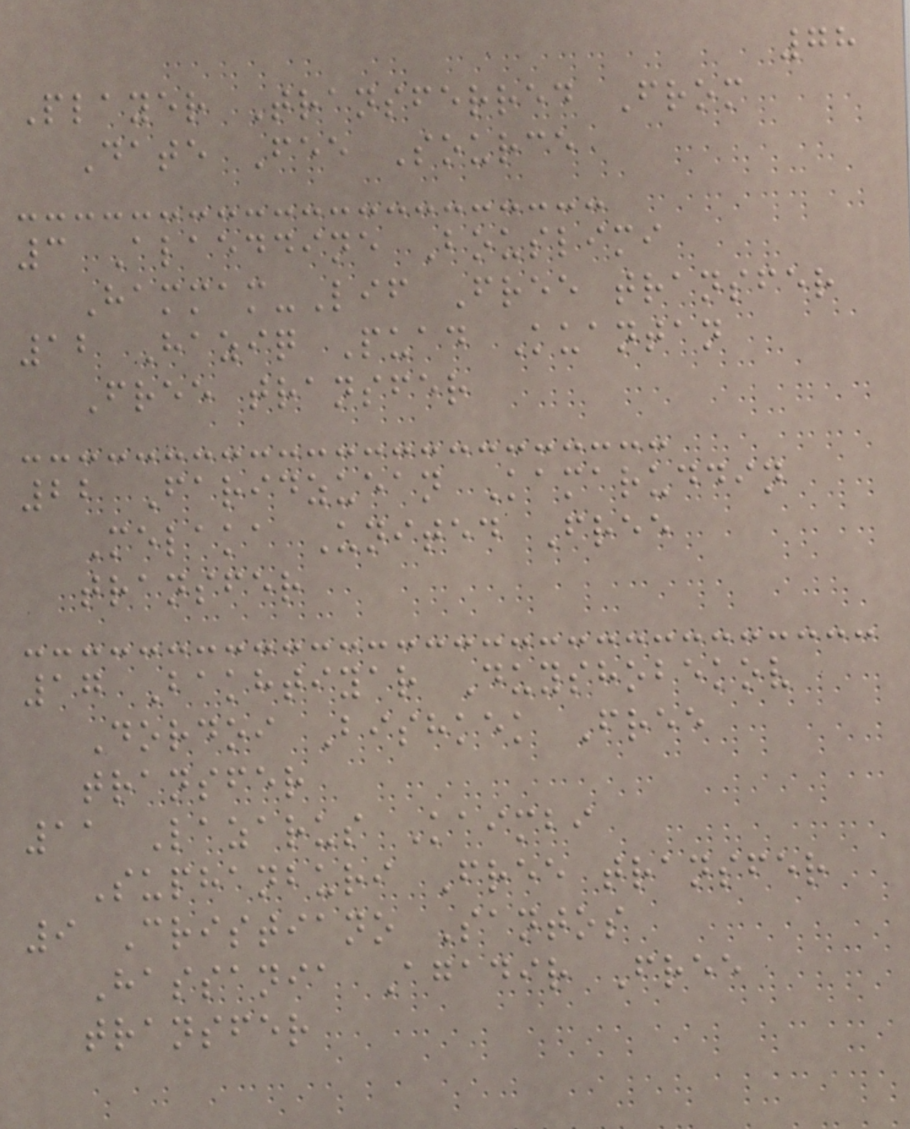78
Player Transferred From
Date Fee Source
3 Alaeddine Bouslimi
Hammam-Lif Free transfer
12 Haziq Puad Kuantan
Free transfer
22 Faridzuean Kamaruddin
Melaka United Free
transfer
17 Bakhtiyar Duyshobekov
Dordoi Bishkek Free
transfer
11 Lazarus Kaimbi
Suphanburi Free transfer
9 Cristiano Santos
Hassania Agadir Free
transfer
